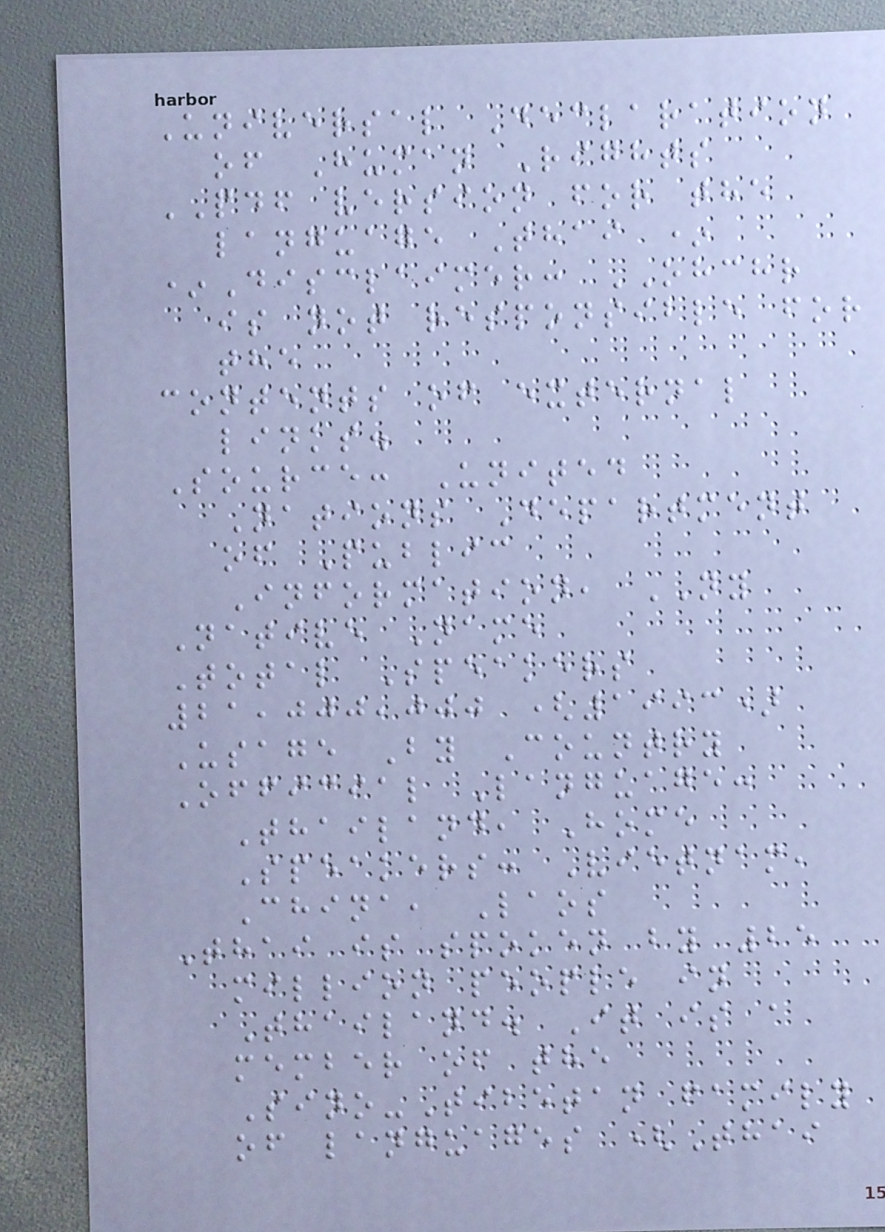Universal Declaration
of Human Rights
PDF version for the
language Thai *
*Disclaimer: OHCHR
is not responsible for
the
contents of external
links.
Source: United
Nations Department
of Public
Information, NY
Native Name
Total Speakers
21,000,000 (1993)
Usage By Country
Official Language:
Thailand, Home
Speakers: Vietnam,
China, Laos
Thai is spoken by 25
million people in
Thailand. It is a
member of the
Sino-Tibetan family
of languages (Thai
